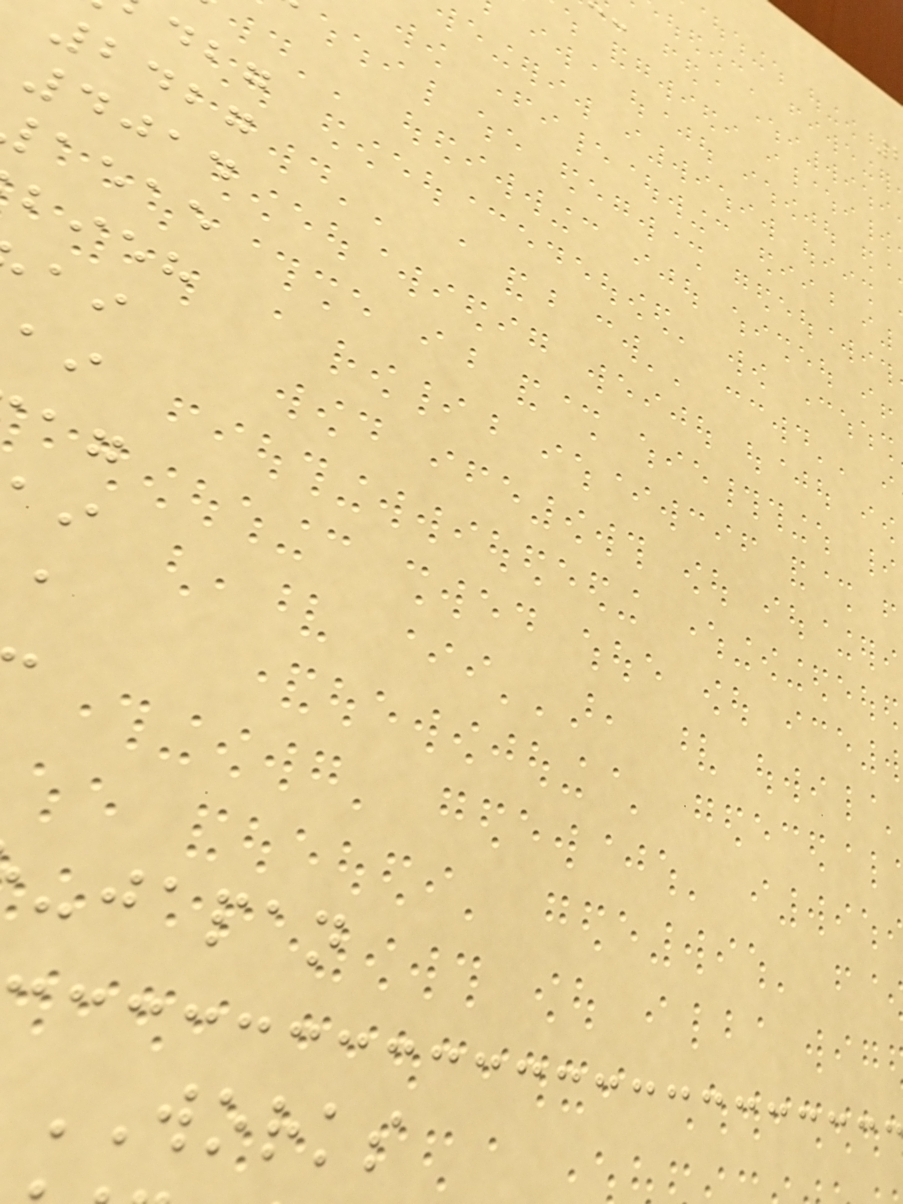2427
4014
aeae
bieh
-japan
WORKS
